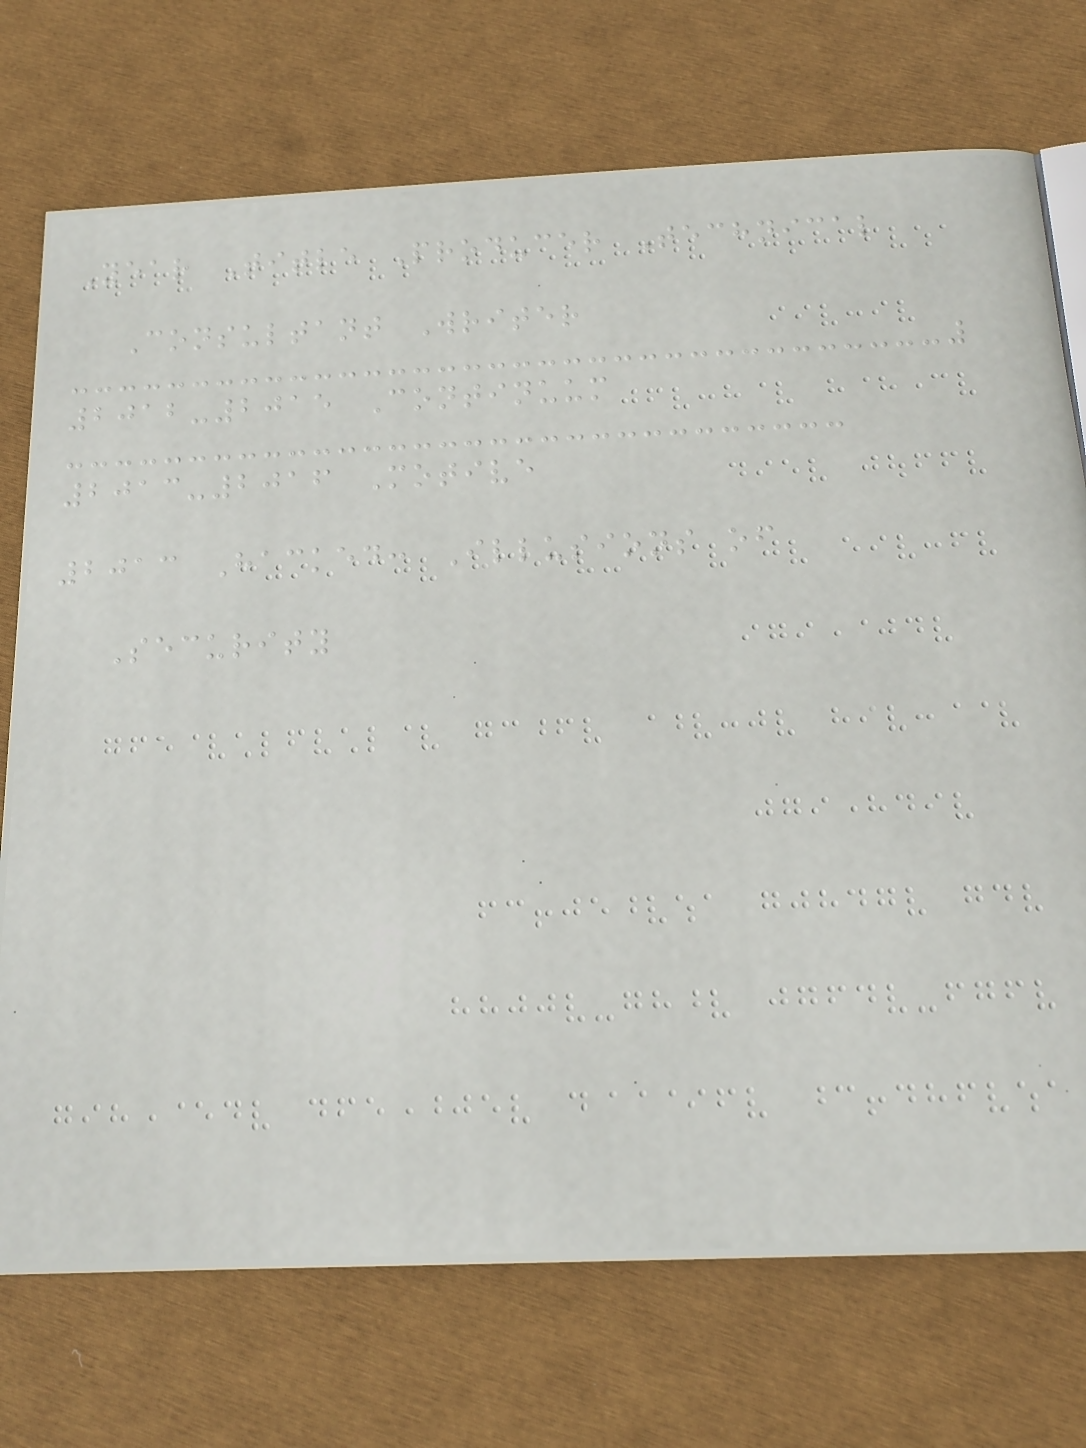Year Title Producer Technical
Consultant Writer
2012-2015 Continuum
2013-2016 Motive
2013 Hacked: Illusions of
Security
